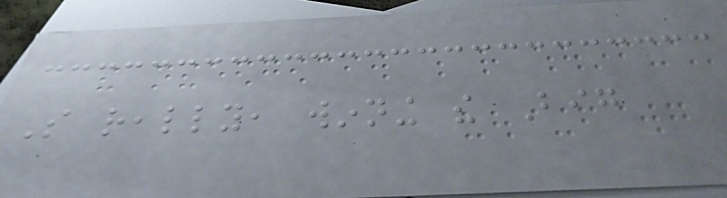So really, winning the Big
